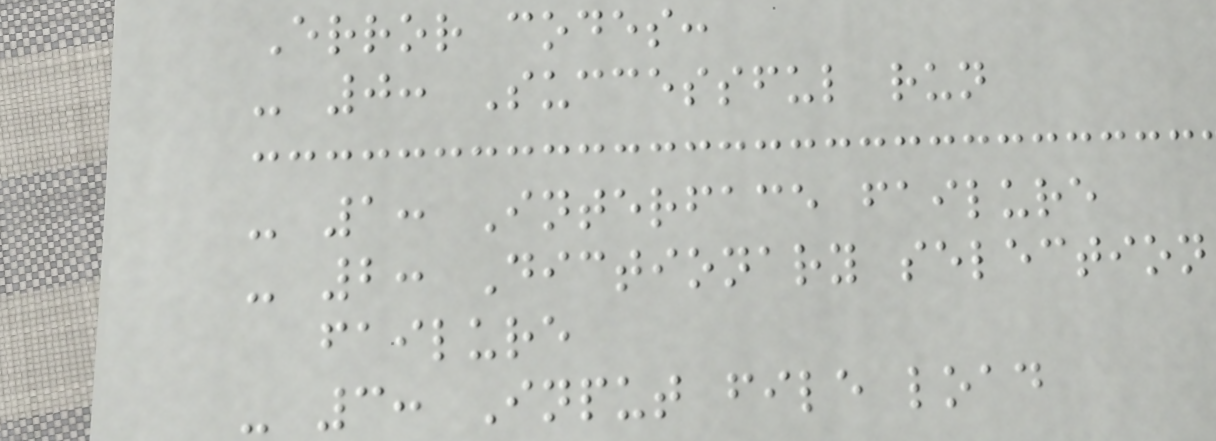Error codes:
- 0: Successful run
- 1: Interface failure
- 2: Dictionary selection
failure
- 3: Input file load
